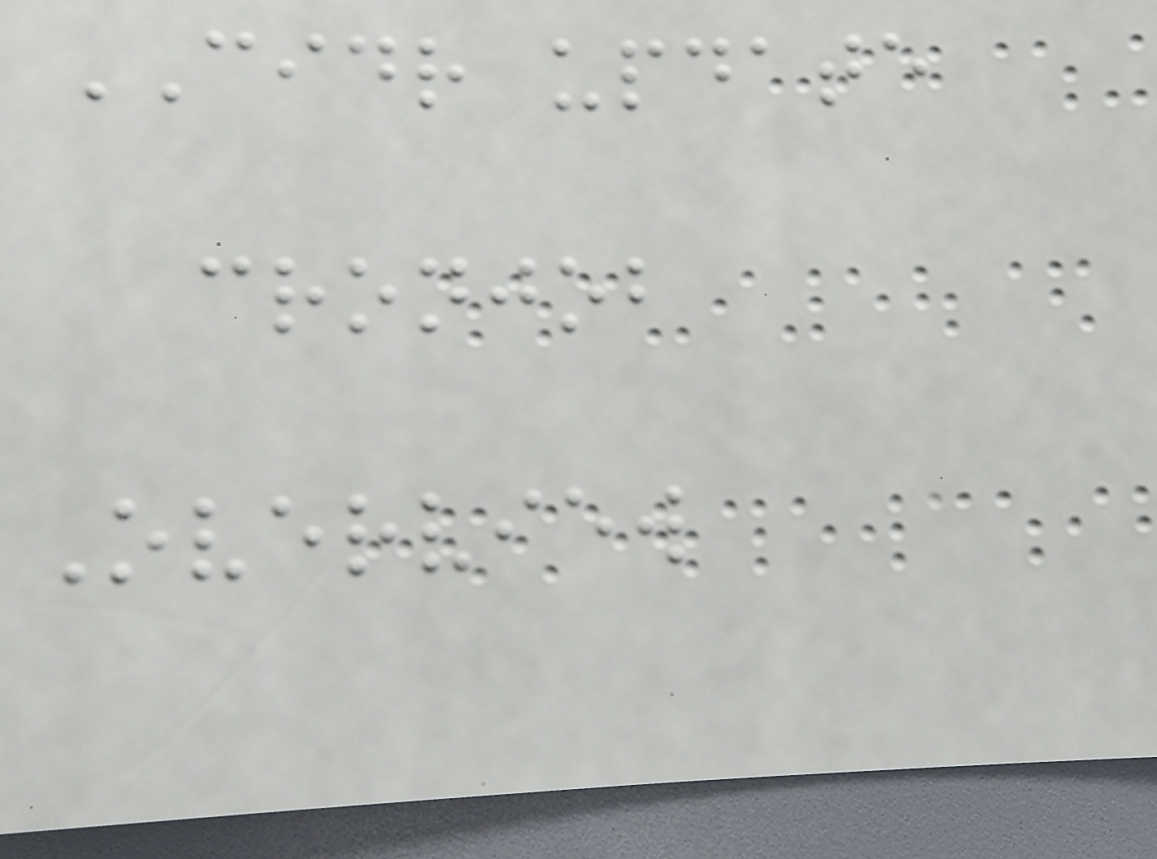CIDR update
cronjob
Overview
